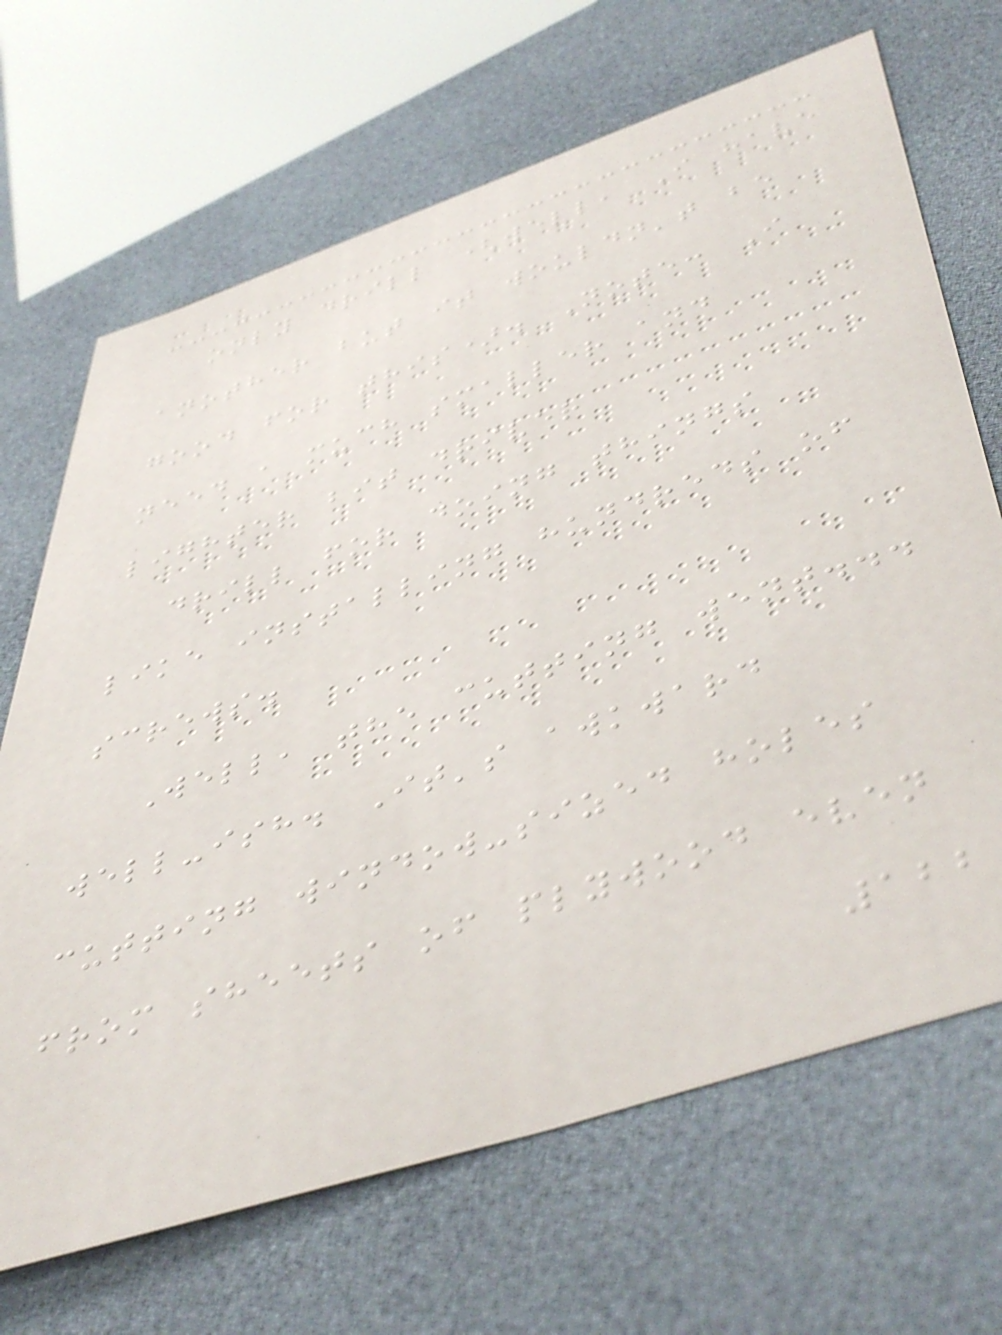only drill (well, I have
another but it wouldn't be
good for this). Note: I
need a much smaller and
lighter bit driver
drill for doing things
like installing hundreds of
screws.
Well, the cutting went...
well-ish. It's awkward
cutting window-sized holes
from sheets of plywood even
122
